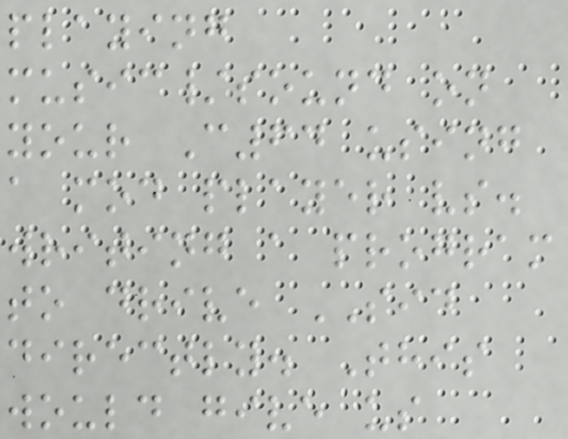playing
music/sound on
your C64 using
a mod player vs.
writing a program
to drive SID
directly. This
would give us
